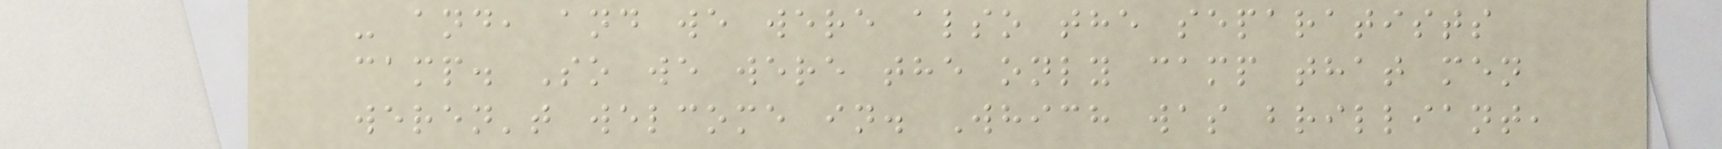- and, and we were also the separatists
camp. So we were the only camp that men
weren't welcome in. Which was brilliant,
